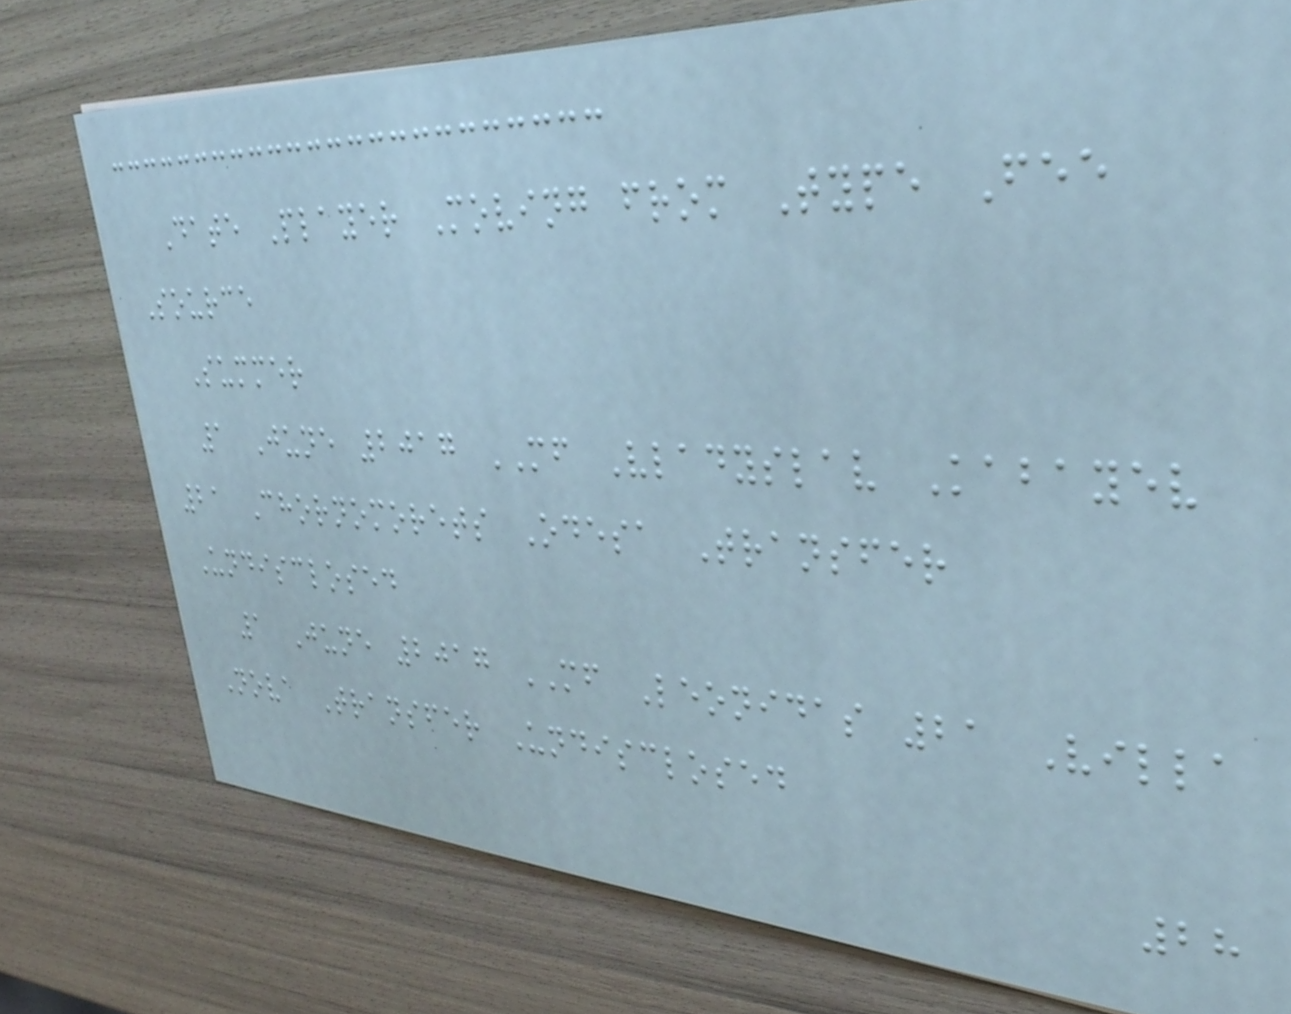Date Player Moving from Type Fee
Source
Summer
1 June 2017 MF Vladyslav Kabayev
21 Chornomorets Odesa Transfer
Undisclosed
1 June 2017 MF Leonidas 21 Villa
Nova Transfer Undisclosed
28
